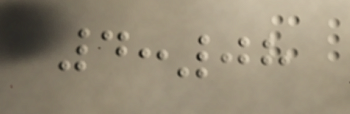4:08
